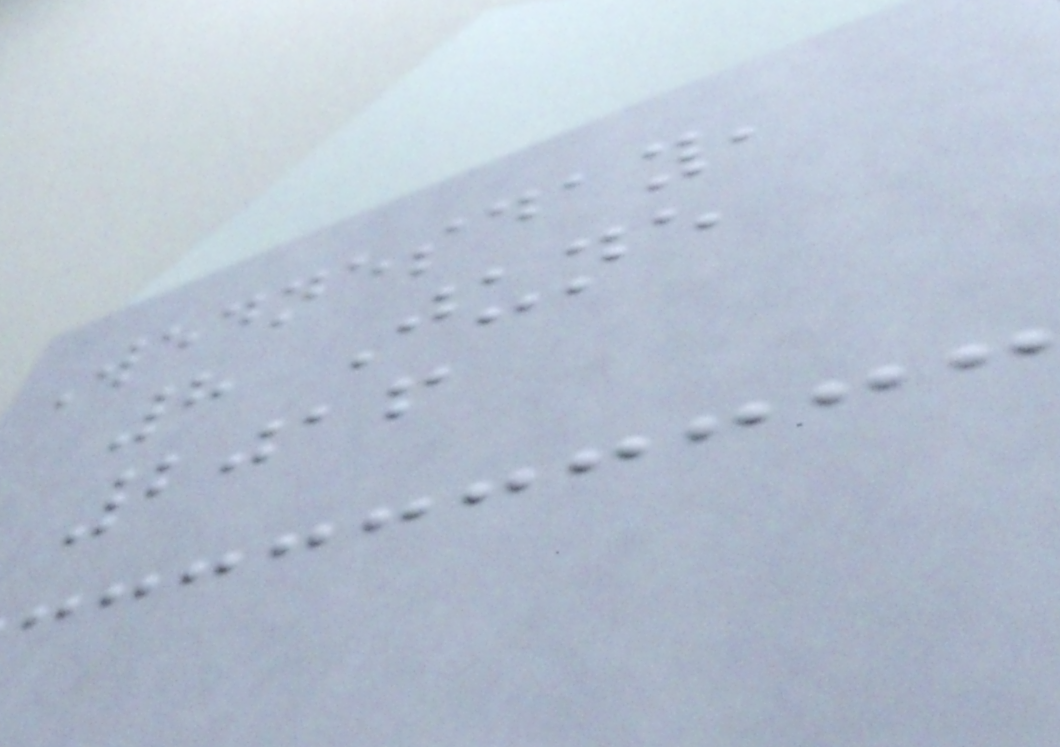Wednesday,
8 June
2016
